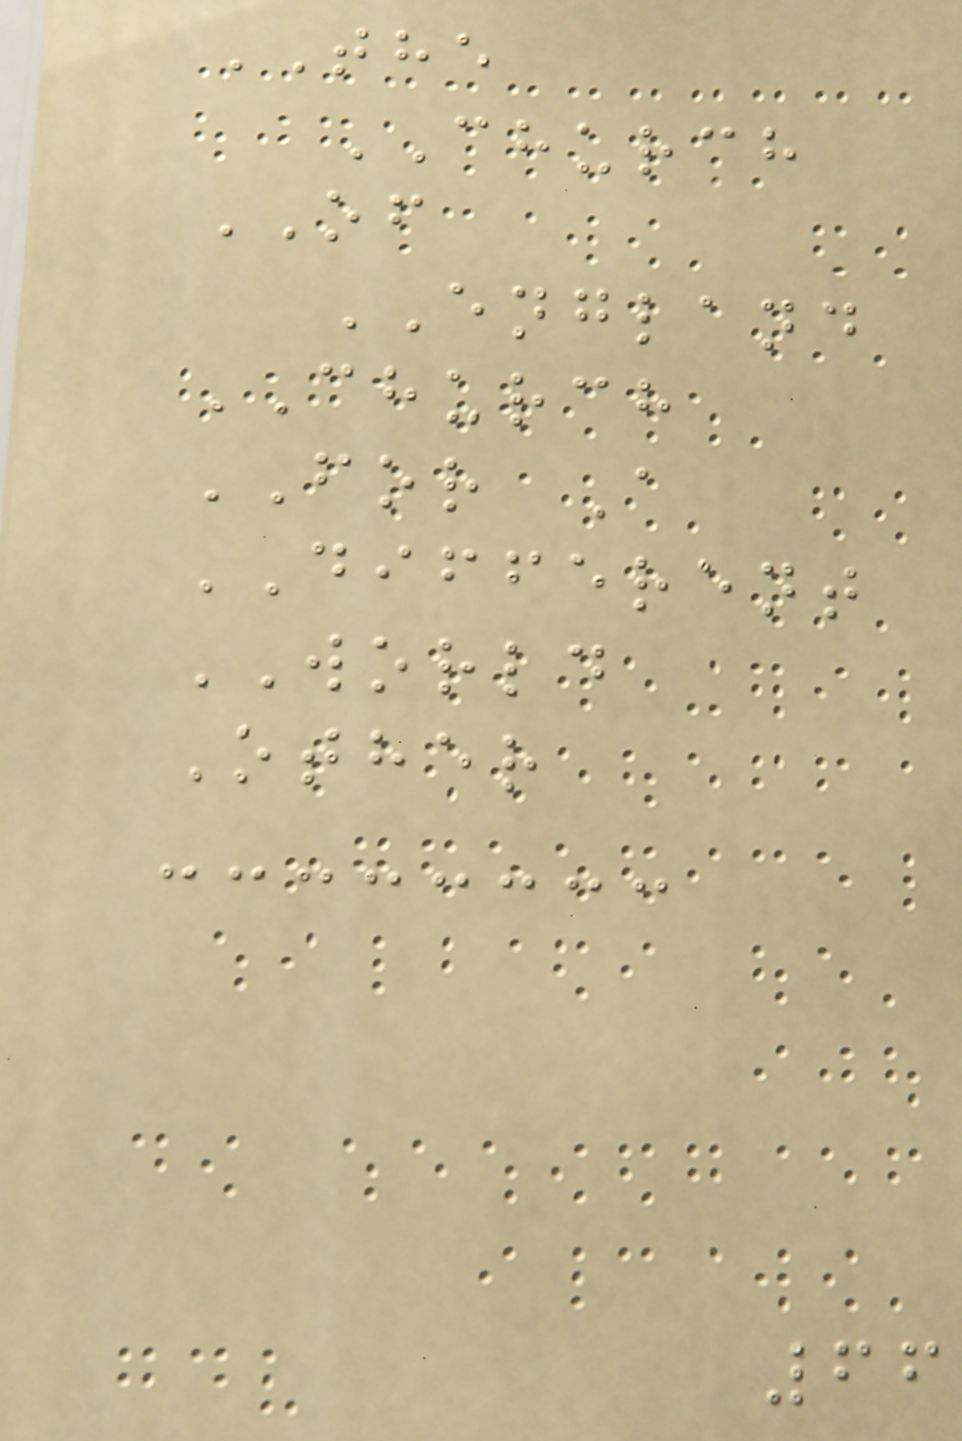THE
CHURCH
OF
ENGLAND
CHURCH
FOR A
DIFFERENT
WORLD
Other
66
